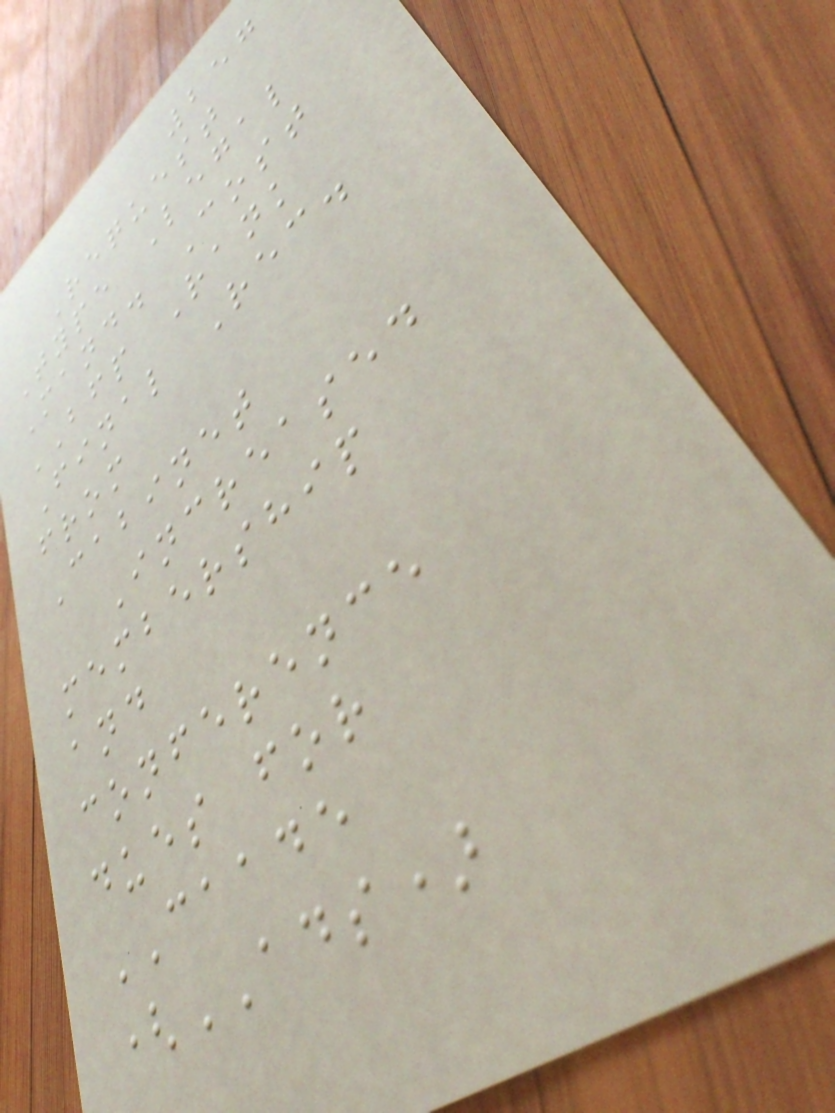257
Request
Type Legal
Mand. Cost
BFP Rank
Final Rec.
from
Cabinet
Increased
membership
and
conference
dues for
CAADE
(ADS)
